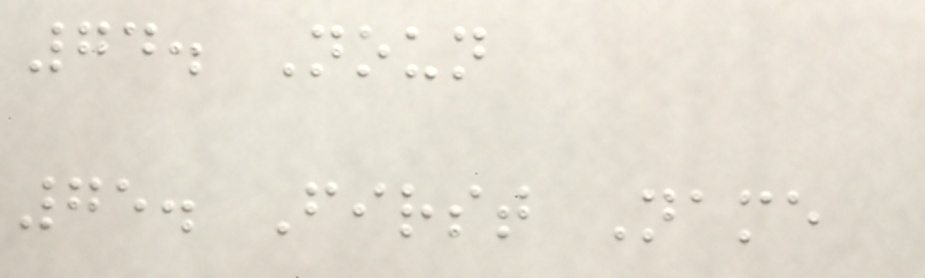74. Noun
75. First Name
